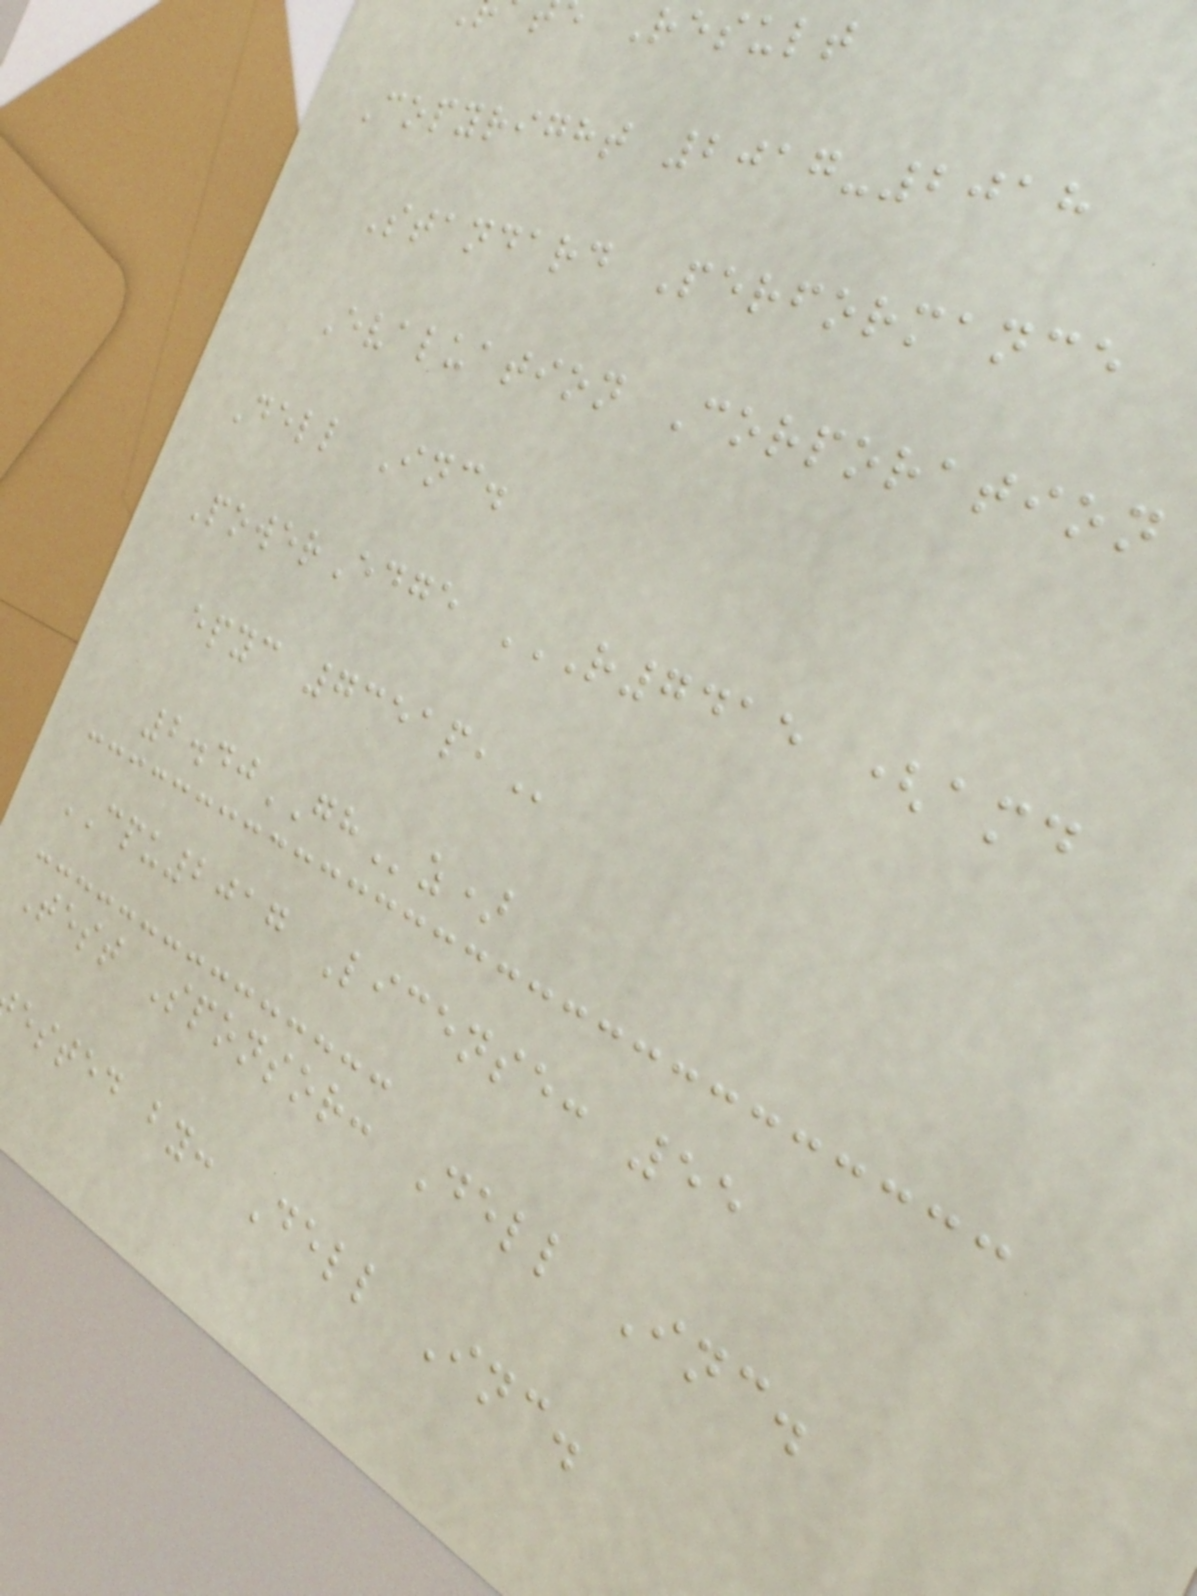Result
Copyright 2017-2018
Standard Performance
Evaluation Corporation
Dell Inc.
PowerEdge R7415 (AMD
epyc
2.40GHz)
CPU2017 License: 55
Test Sponsor: Dell Inc.
ested by: Dell Inc.
